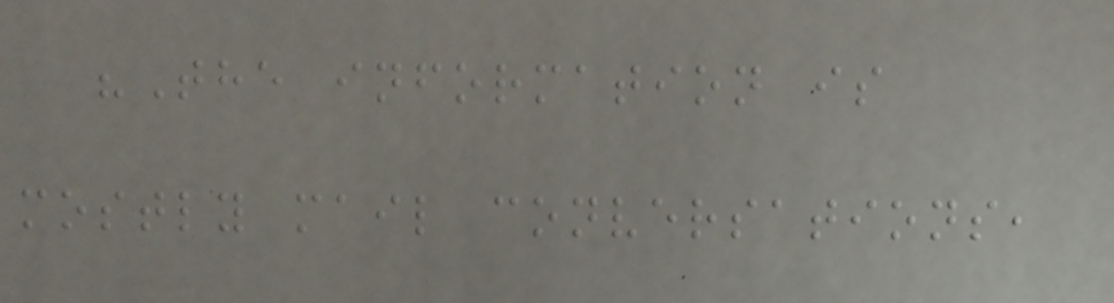"The information is
mostly mail conversations,
